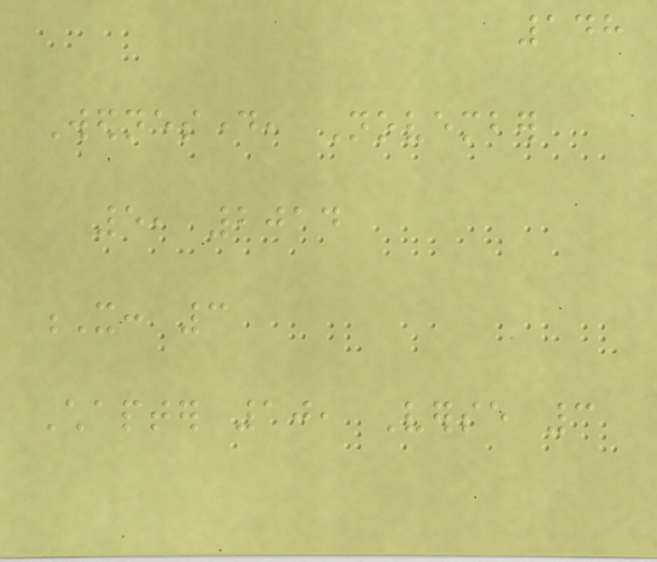148
Wednesday, November
5, 2014
X: 3
Chapter 10, Verse 3
